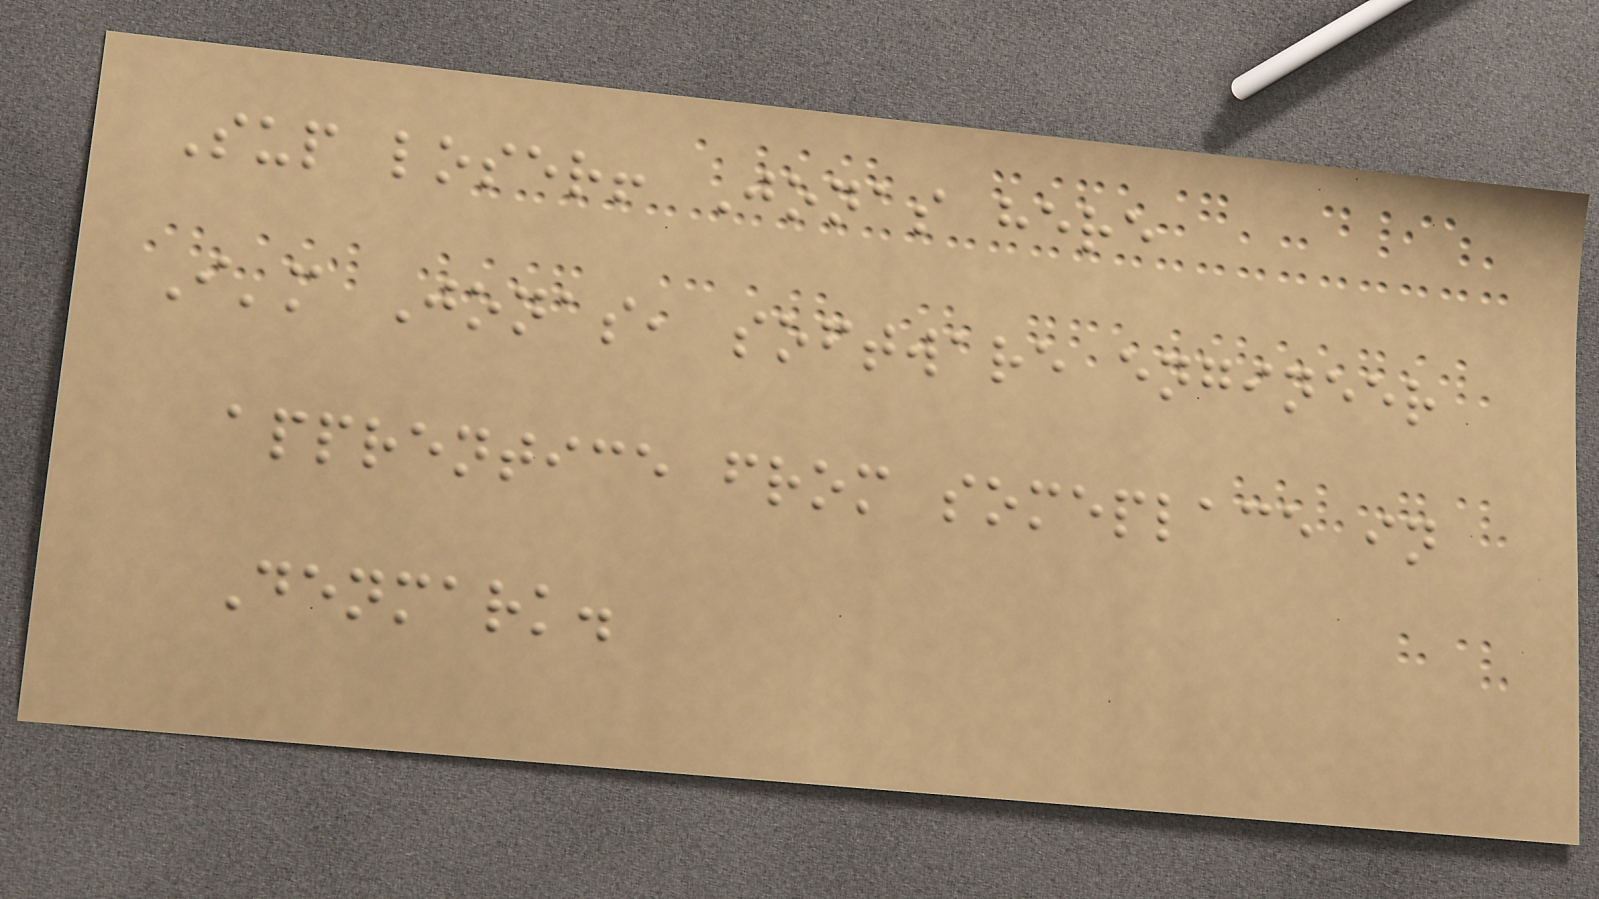Sup loser! Jonas here
I'm Jonas, software engineer
apprentice from someplace in
Denmark.
